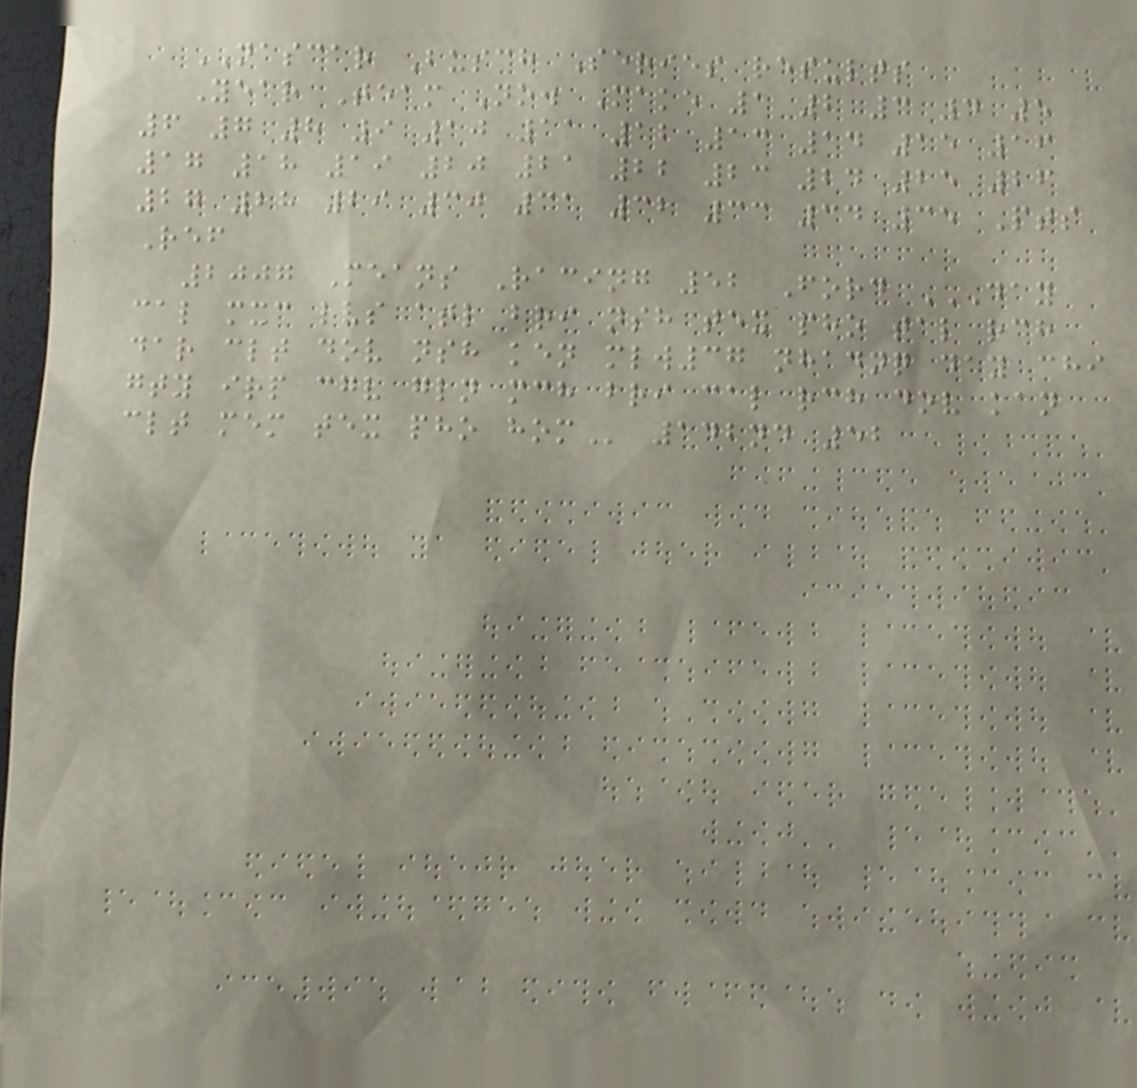NASCAR Busch Series results
Year Team No. Make 1 2 3 4 5
6 7 8 9 10 11 12 13 14 15 16
17 18 19 20 21 22 23 24 25 26
27 28 29 30 31 32 33 34 35 Pts
Ref
2007 Means Racing 52 Ford DAY
CAL MXC LVS ATL BRI NSH TEX PHO TAL RCH
DAR CLT DOV NSH KEN MLW37 NHADNQ DAY CHI
GTY IRP CGV GLN MCH BRI CAL RCH DOV KAN
CLT MEM TEX PHO HOM 142nd 52
